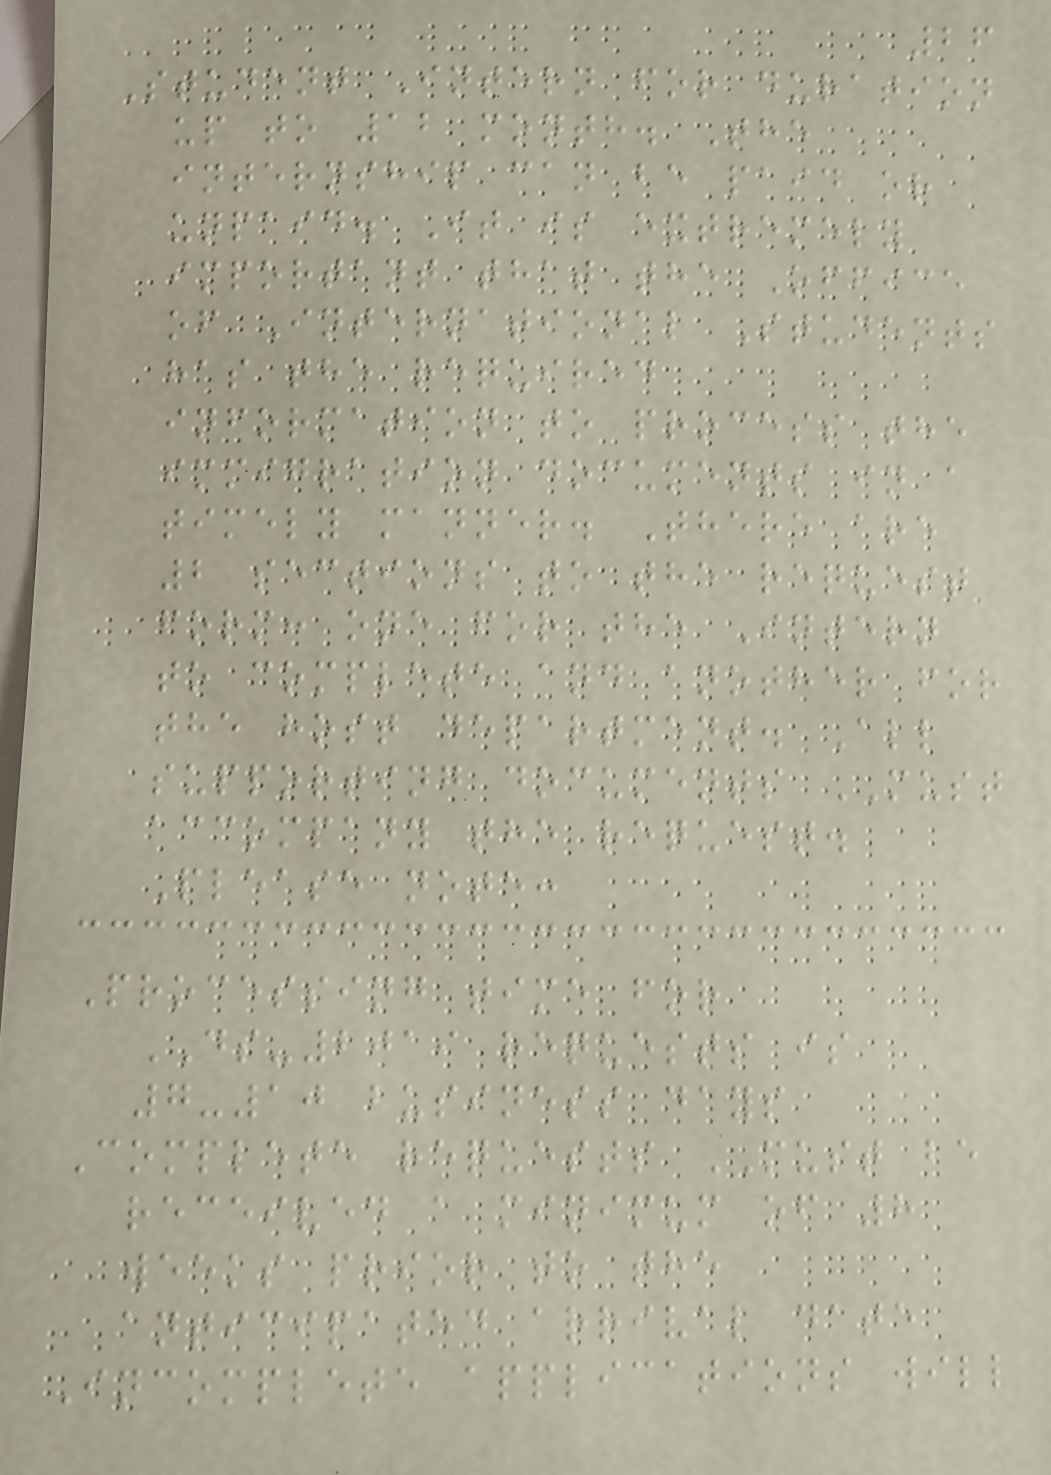26
Student Intern for duration
up to 12 month. The
internship can be paid or
unpaid. It is extremely
important that the Office
of International Students
has the required
information to process the
immigration documents in a
timely manner. There are
2 sections to the request
form: one for the Intern
to complete and another for
the host department. All
supporting documents MUST
accompany the request.
Please note:
Processing time for
DS-2019 requests is
7-10 business days
Complete requests MUST be
received a minimum of 8
weeks prior to the
anticipated arrival date
Incomplete applications will
